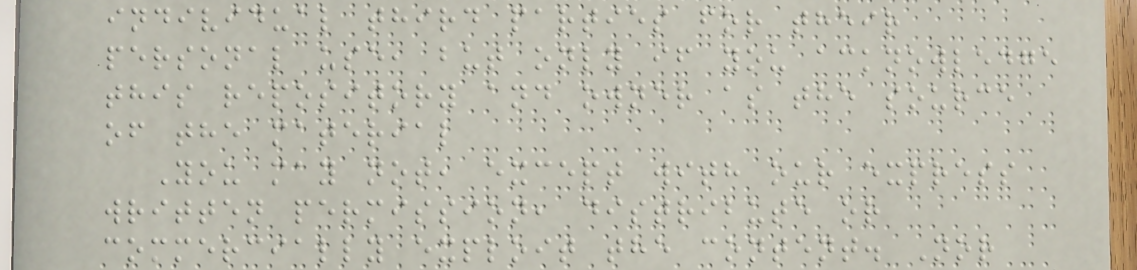individual third parties for their
personal use, but only if you acknowledge
this repository and owner as the source
of the material
You may not, except with our express
written permission, distribute or
commercially exploit the content. Nor
